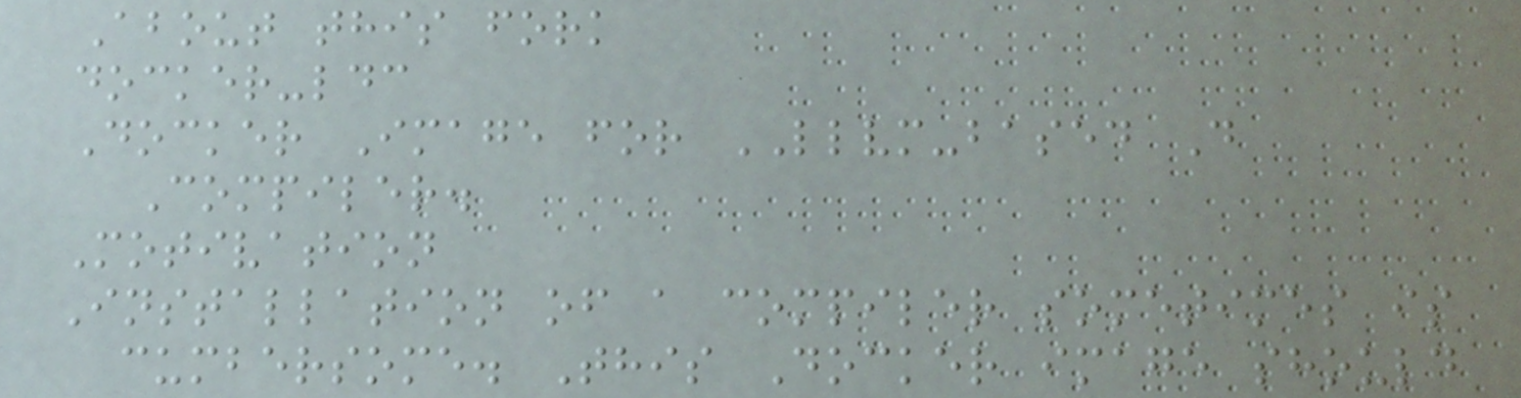About this fork
docker-ldc
Docker Image for LLVM-based D
Compiler.
Motivation
Installation of a compiler sometimes is
cumbersome. This Docker image should
